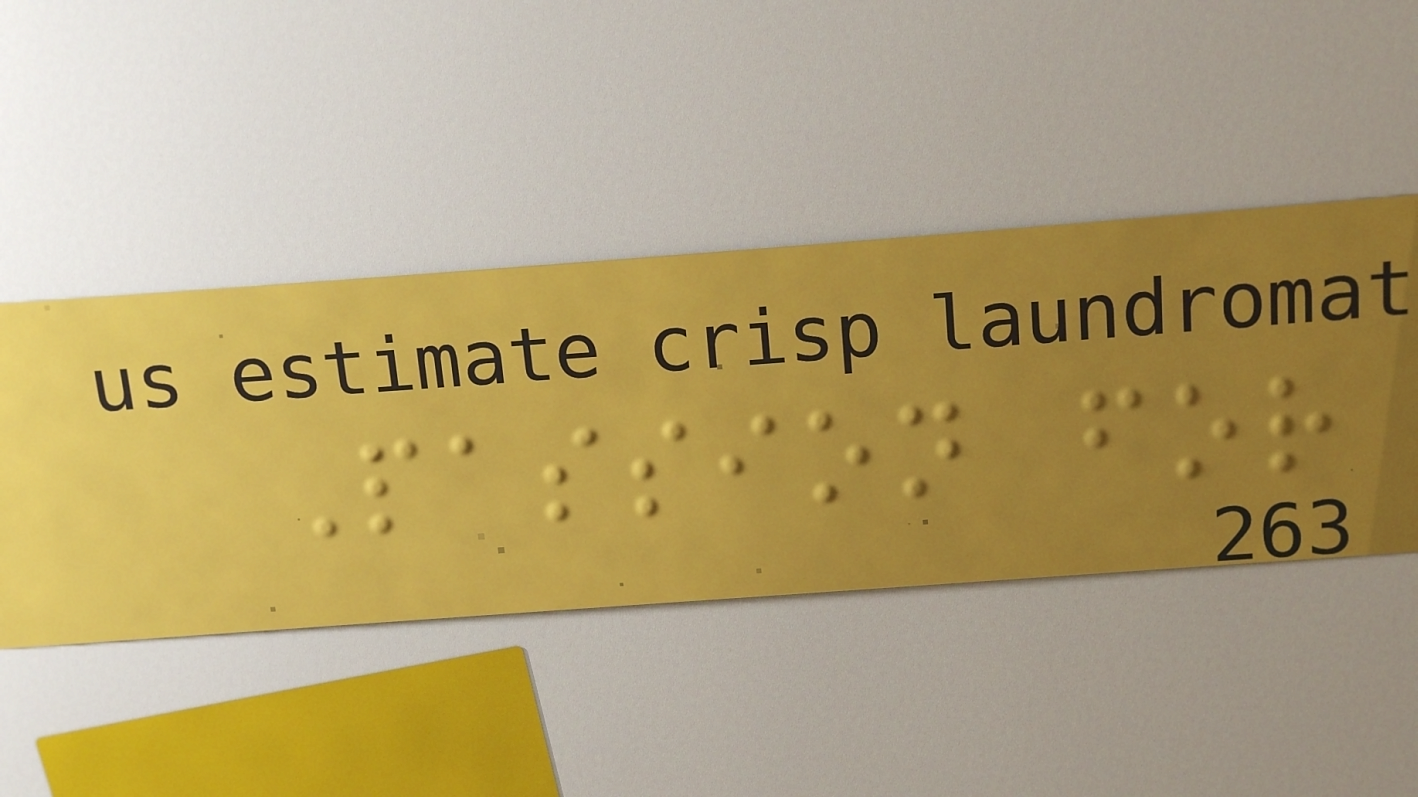Passion for
